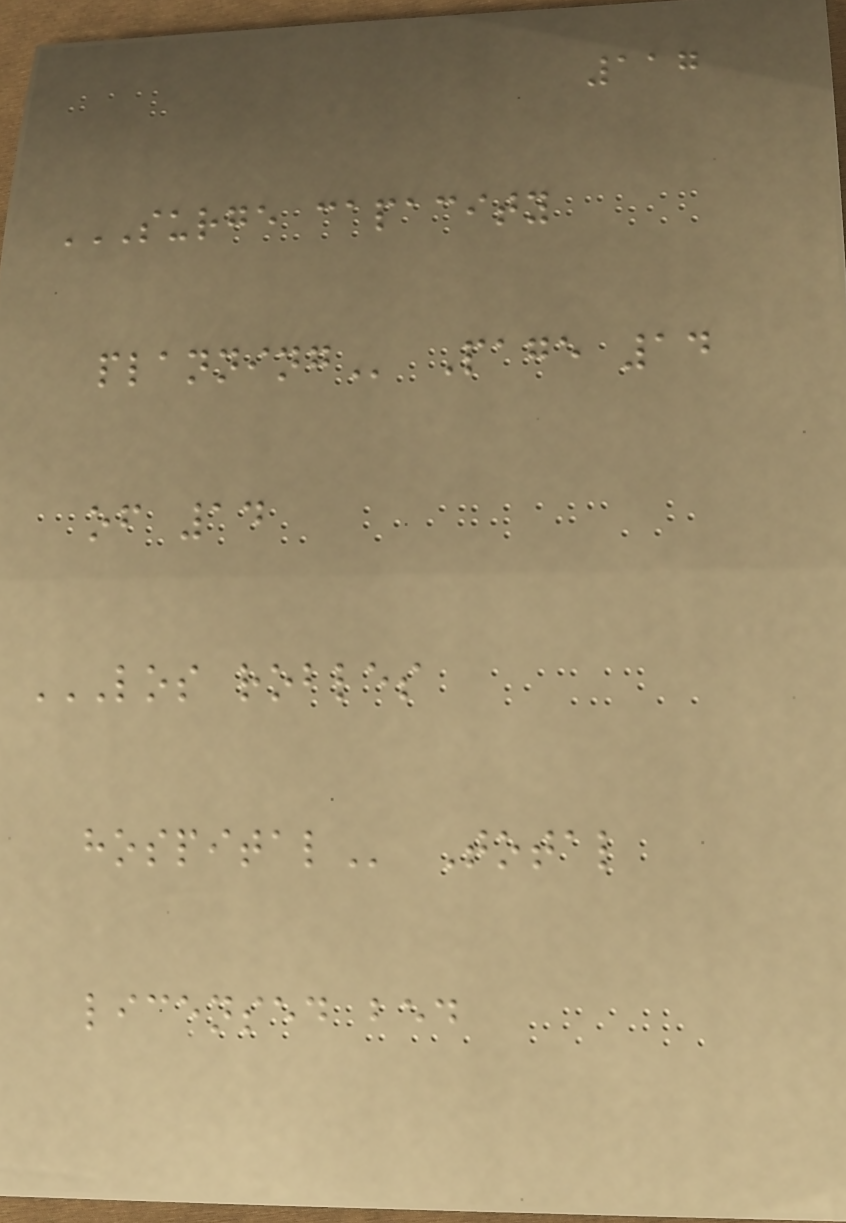117
SURGE CAPACITY
PLANNING Page 14
of 14
LOS ROBLES
HOSPITAL Total
licensed bed
